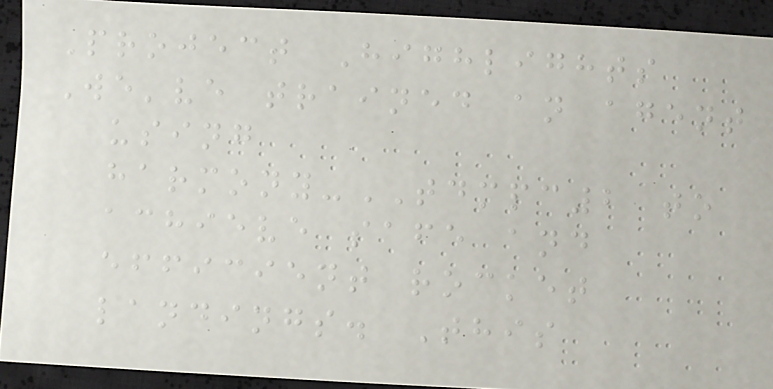Project Highlights
We've trained an agent
using
harmony-TDMPC2 to
achieve safe and
efficient rocket
landings. This
